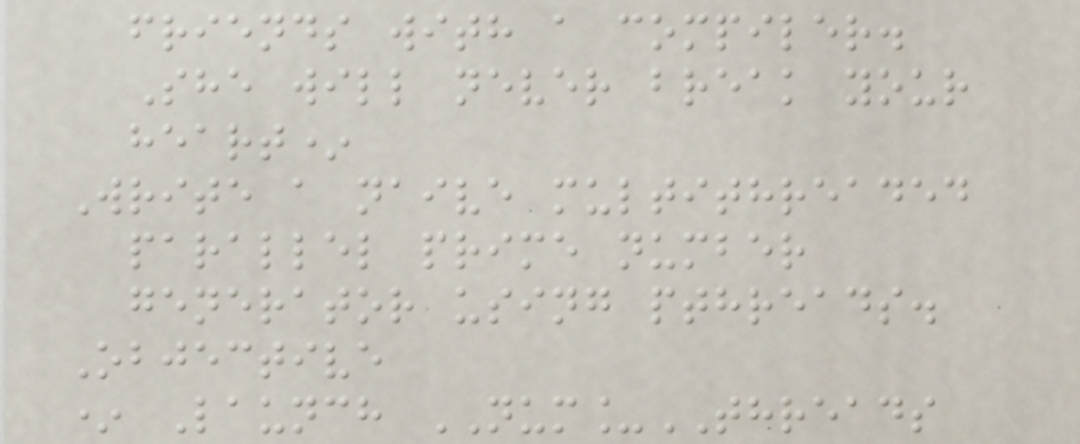friends with a compiler.
She will never break your
heart*
Write a naive multithreaded
parallel prime number
generator using pthreads.
Objective
* Launch NUM_THREADS
